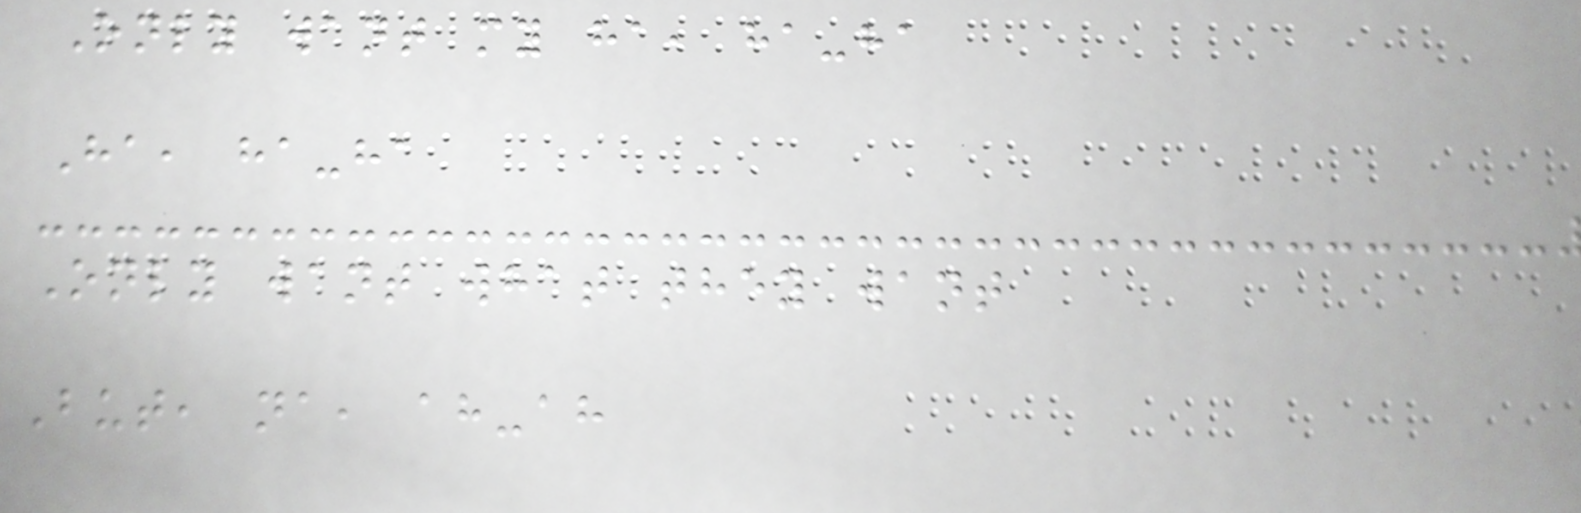Only want my ha, ha-ha
Ha, ha-ha
Only want what they want
But, na, ah-ah
